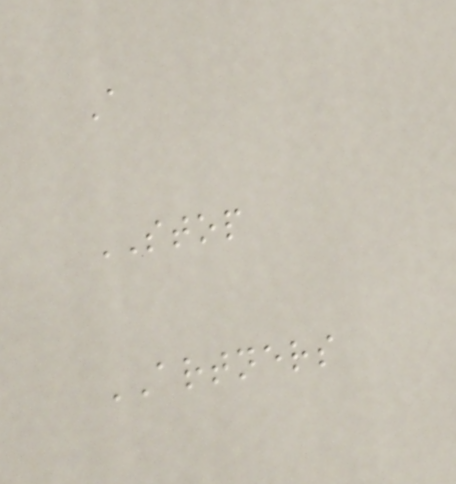A
STOP
ARTNERS
